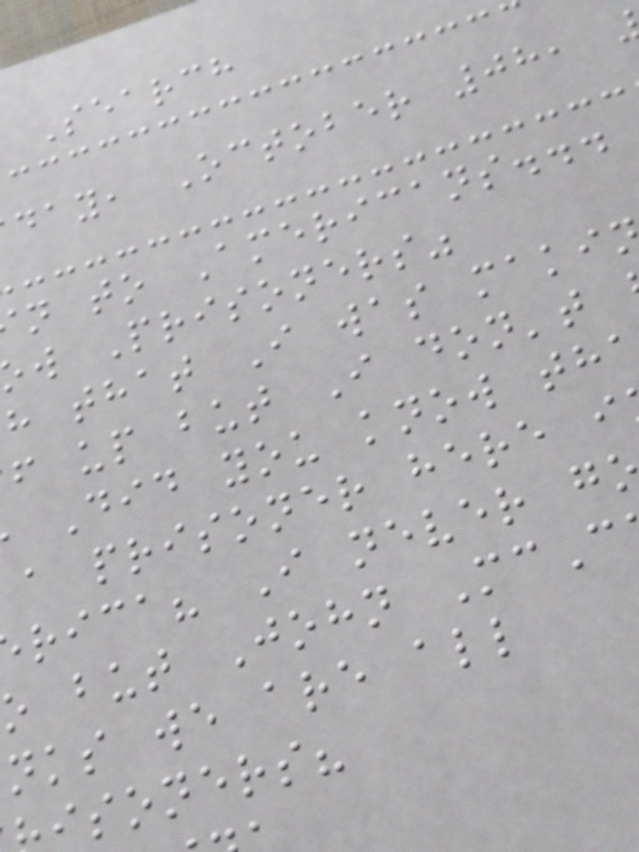Search
day, October 08,
n to Americans...
w Prisoners"
h that I was maki
f up but I don't
Did you know th
a prisoner here i
rica? I never g
o but John McC
nks we are all
isoners?
